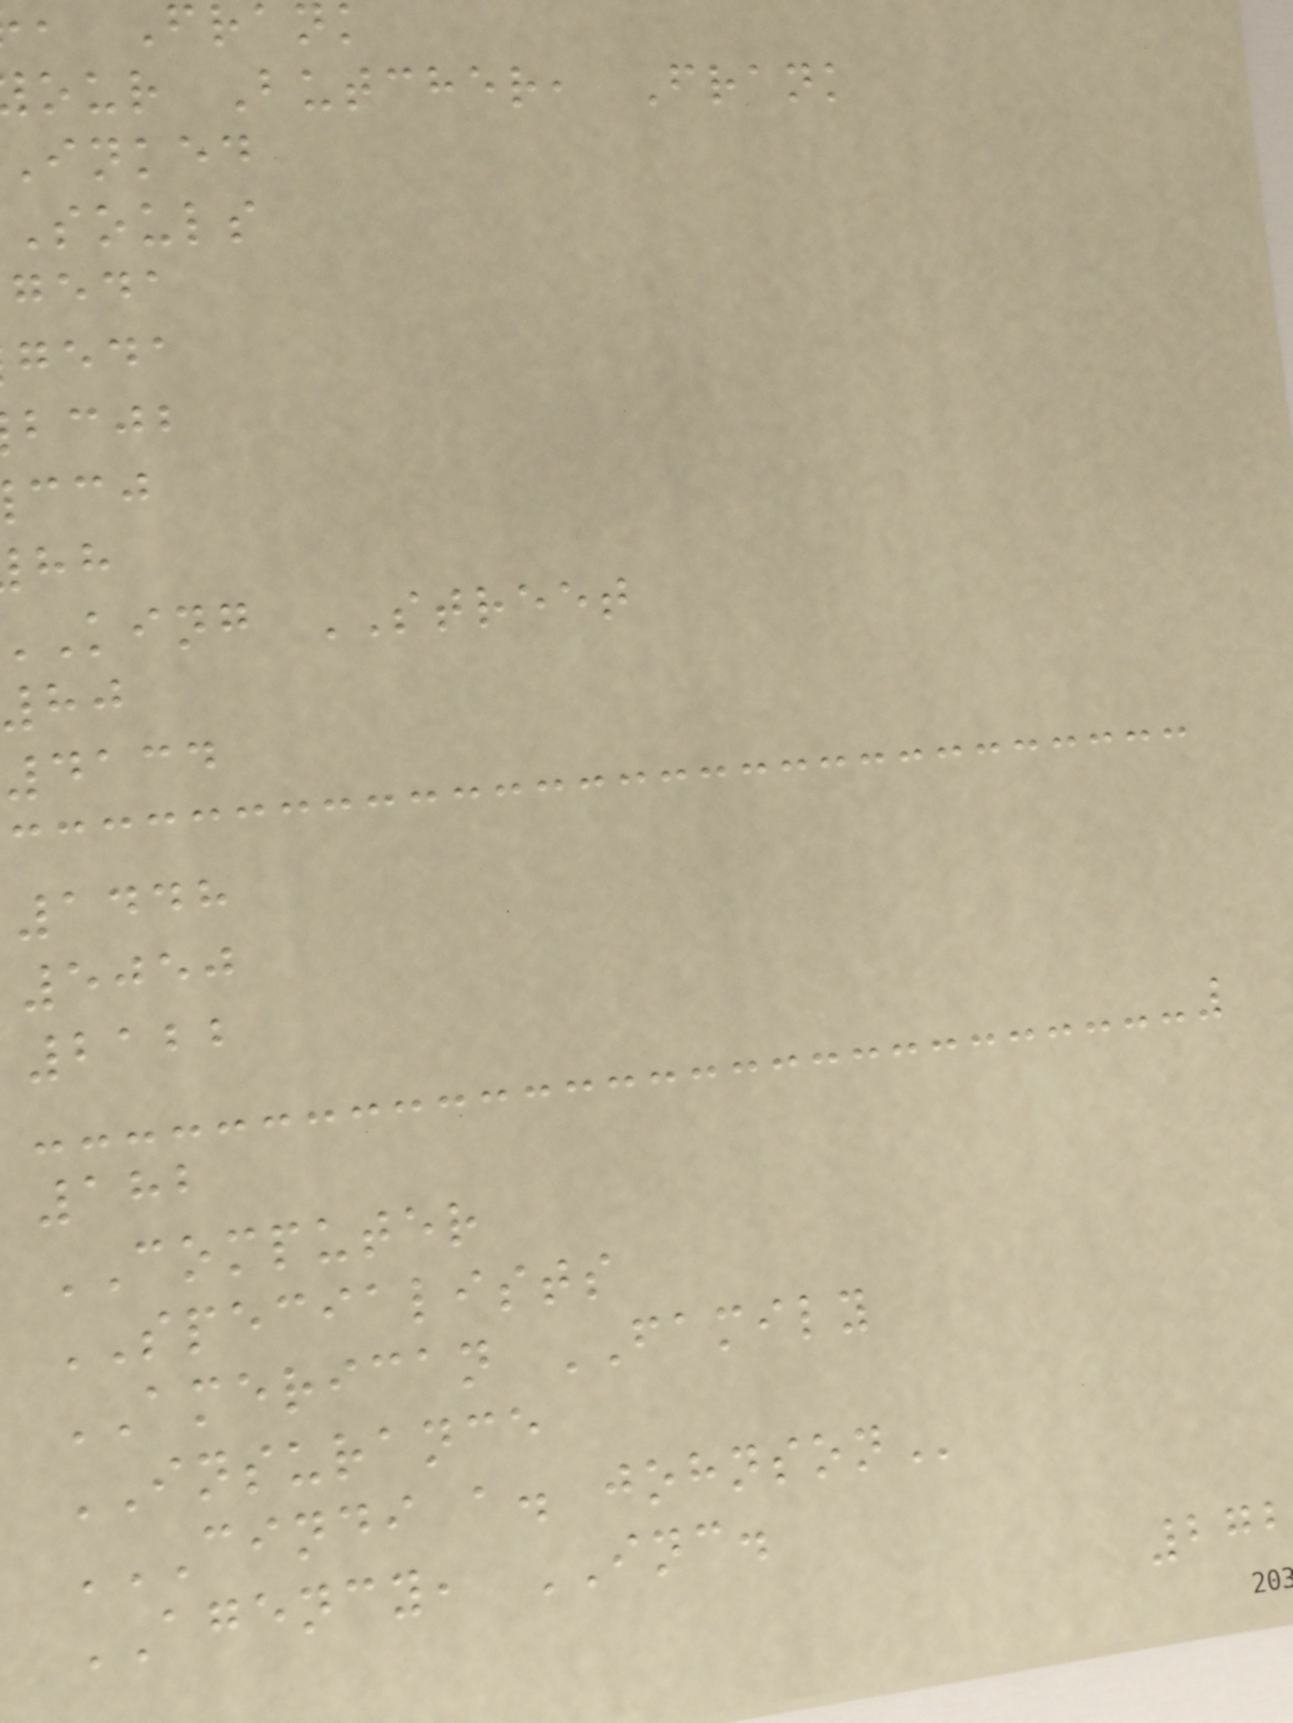, Frank
our Butcher, Frank
inked
souls
geda
geda
bcjb
king STREET
4134
1448
5050
2122
182
COMPUTER
SPECIALISTS
AMERICAN FAMILY
INSURANCE
CINDI A. JOHNSON
AGENCY, INC.
